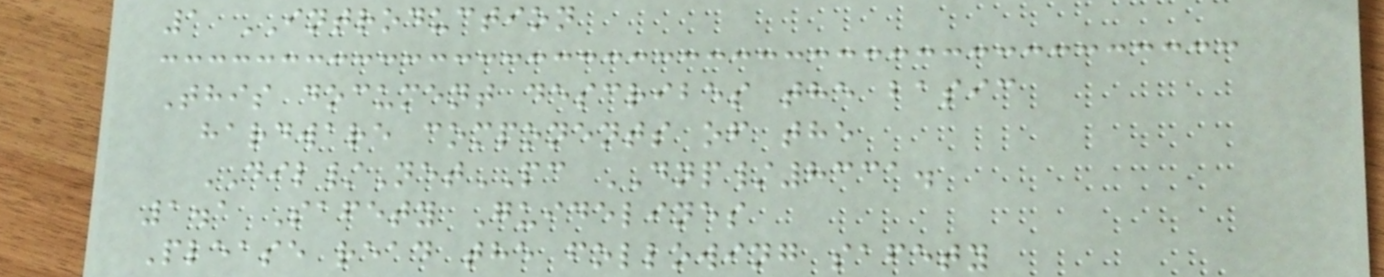1 INTRODUCTION
This document describes the basic
hardware components of the
DIL/NetPC DNP/8331.
1.1 Safety Guidelines
Please read the following safety
